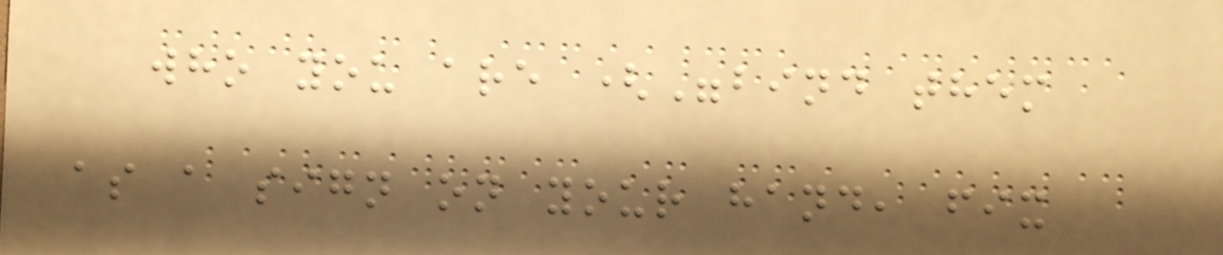who you are ("bind them
as a sign on your hand, fix
